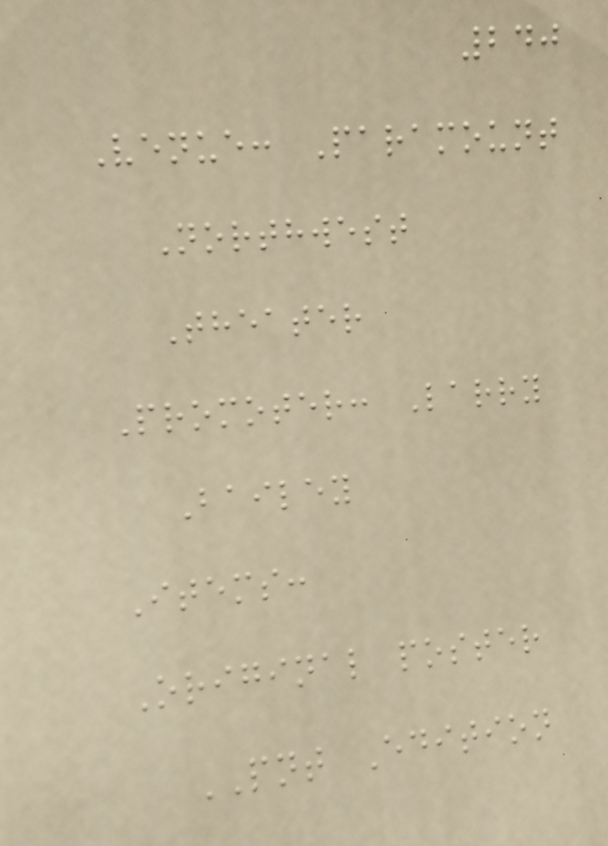240
Venue: Paramount
Northwest
Theater
Promoter: Larry
Bailey
Items:
Original poster
PNT Edition
